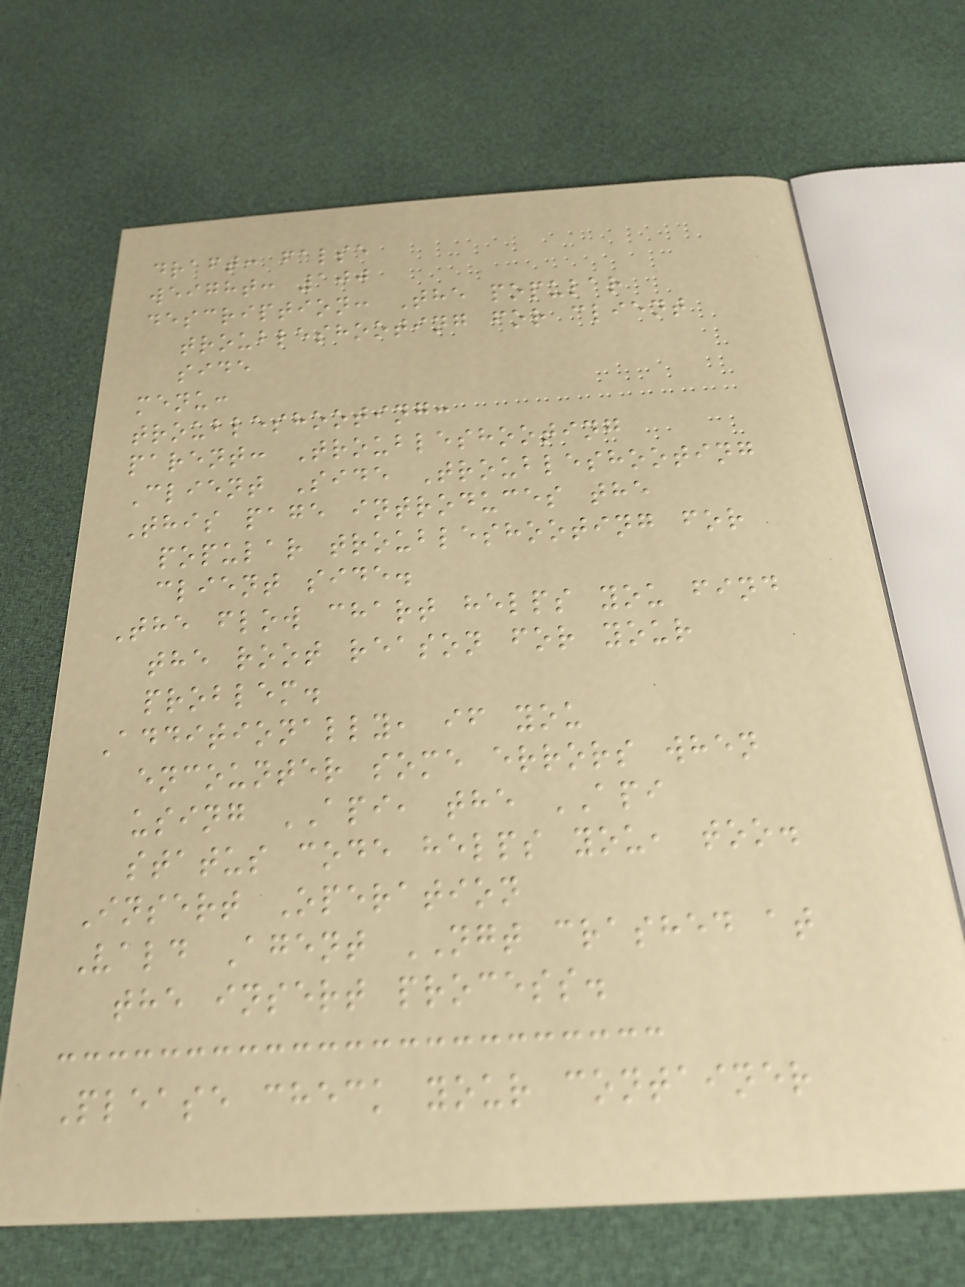draft: false
weight: 100
description: The popular
troubleshooting for client
side
menu:
troubleshooting:
parent: Troubleshooting
Client Side Troubleshooting
This page introduces the
popular troubleshooting for
client side.
The flow chart helps you find
the root reason for your
problem.
Additionally, if you
encounter some errors when
using API, the API
status code helps you, too.
Insert Operation
Vald Agent NGT crashed at
the insert process.
Please check your container
